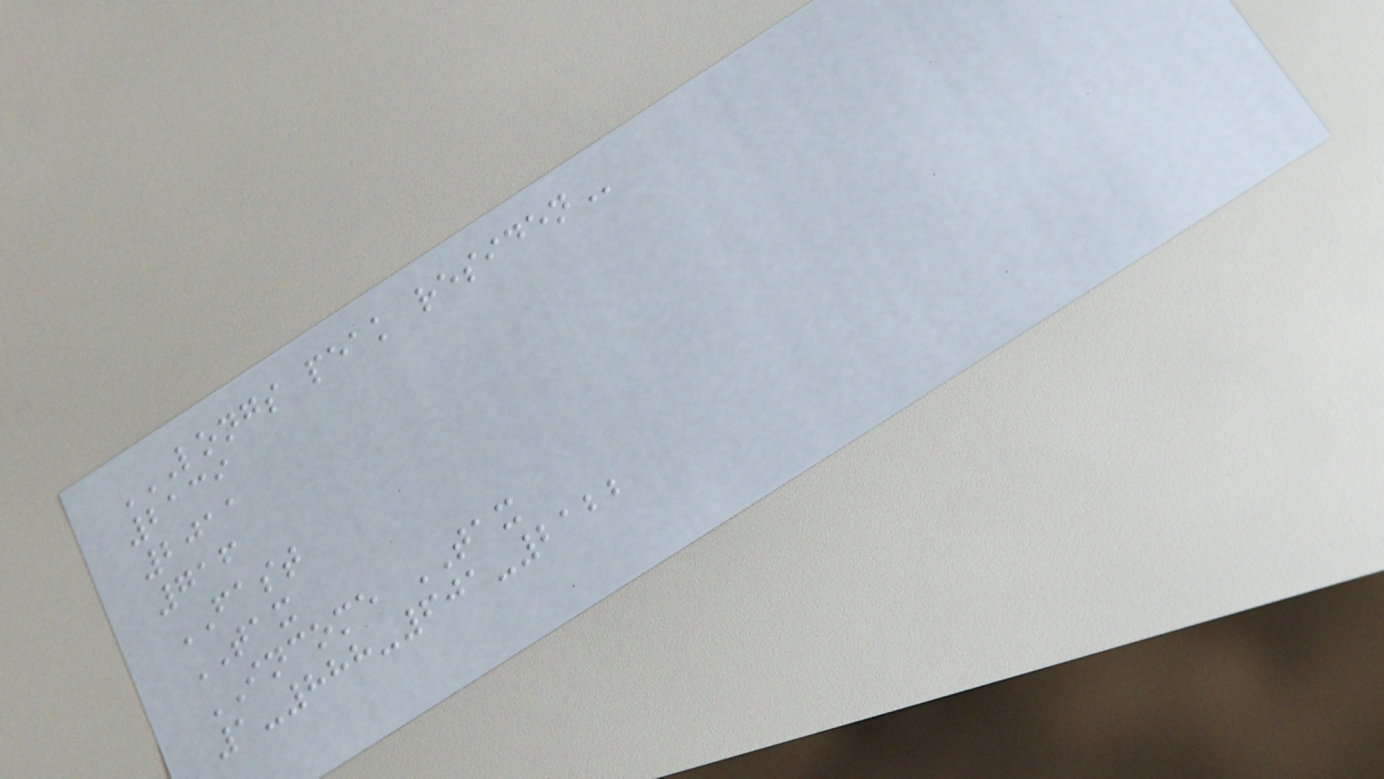LONGS PEAK RESIDEN
2139
2011
716
FAST
TAX
INCOME TAX
1-888-601-2122
